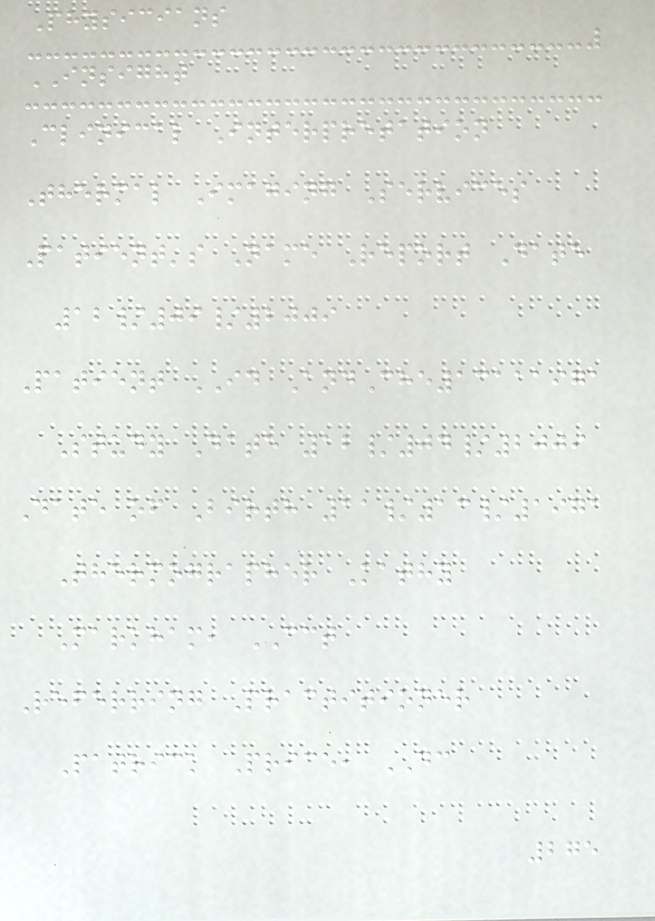Physicians
INSIGHT
Clinical Interpretation
Thermal Imaging Services
Patient's Name Report Date
12/09/2009
Patient ID AndChe13111971
Study Date 12/04/2009
Date of Birth 11/13/1971
Thermographer Kathy
Markham, CCT
Referring Practitioner
Patrick Price, DC
275
